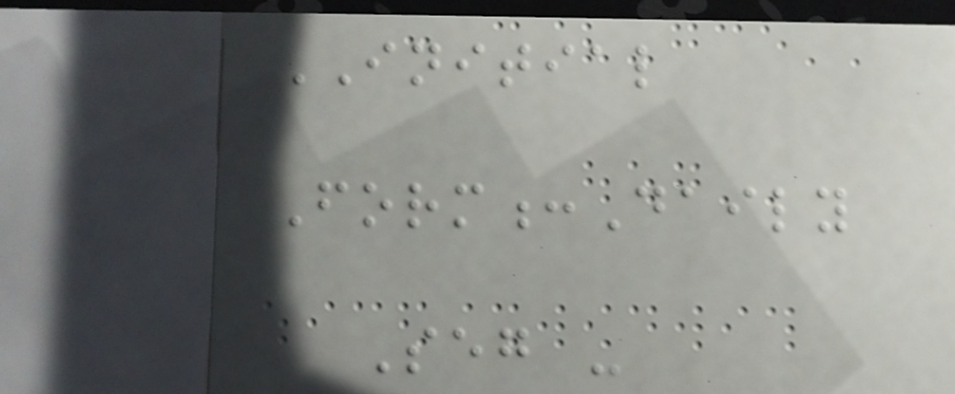INITIAL
Form:Daily
Seg -
